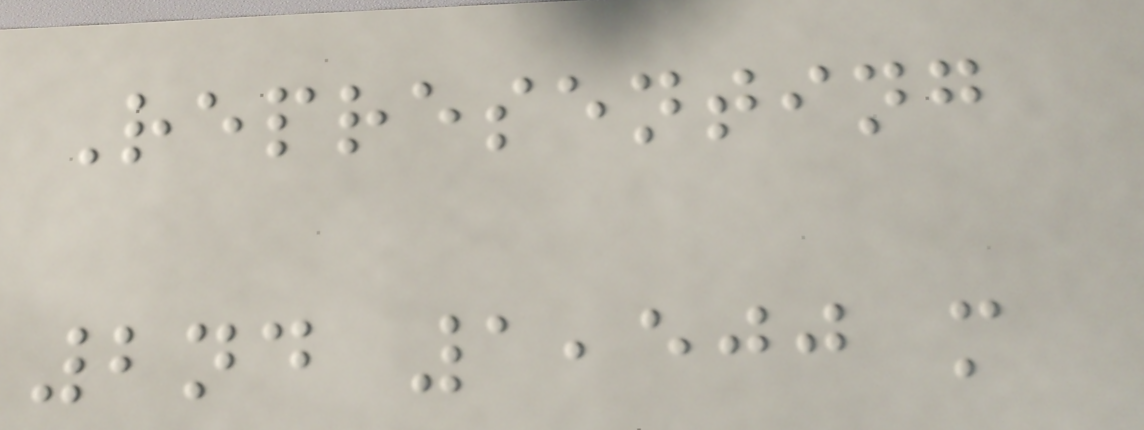Representing
2nd 1,500 m
